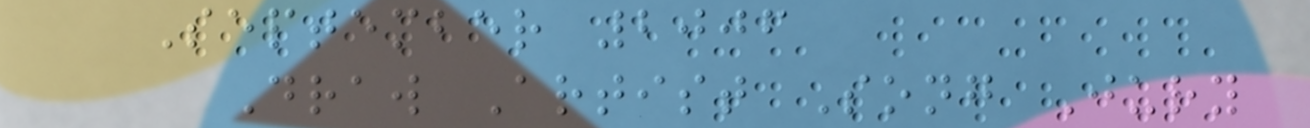September 2006
Draw Artist Song Jury
